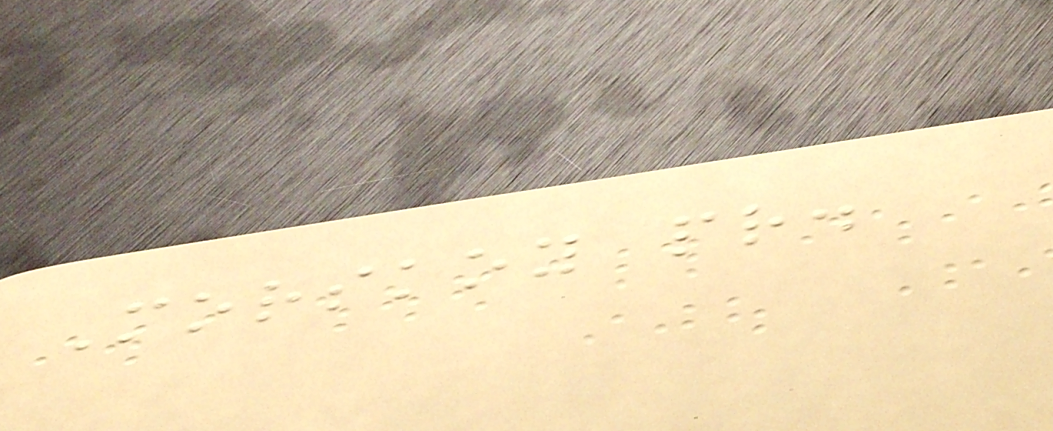Morskoy pr.
